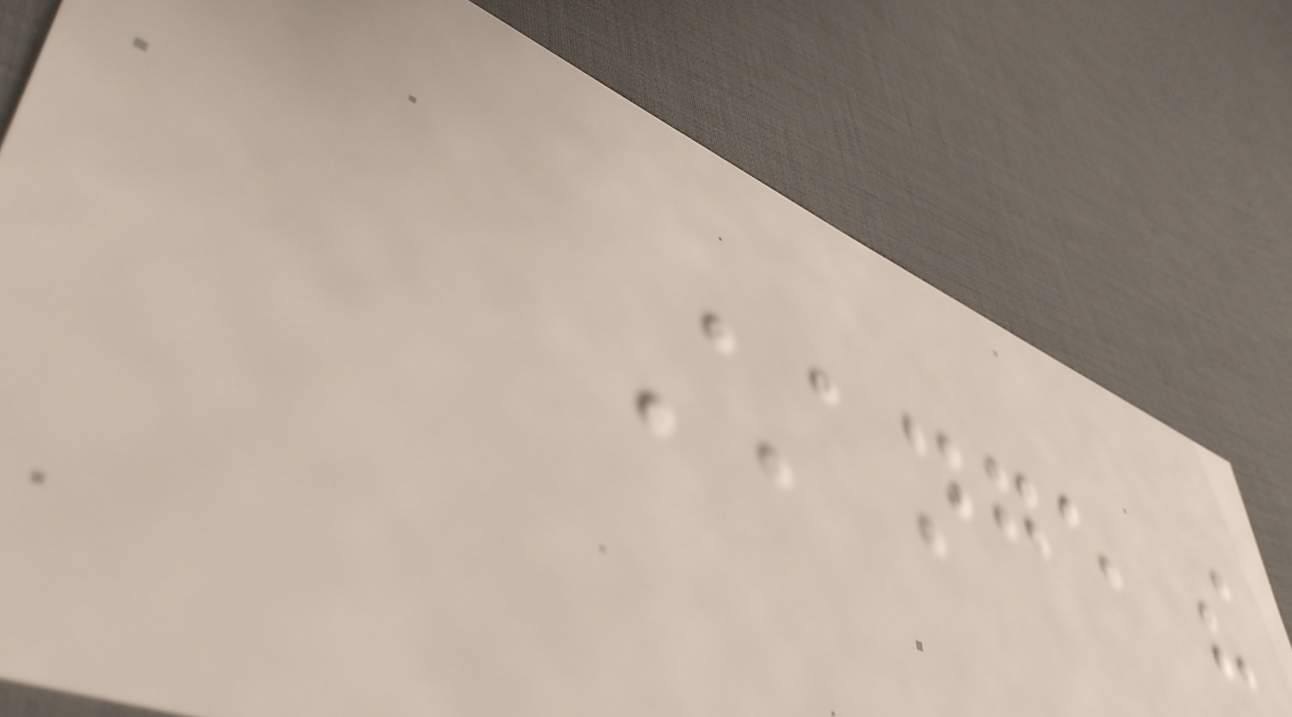Change the
